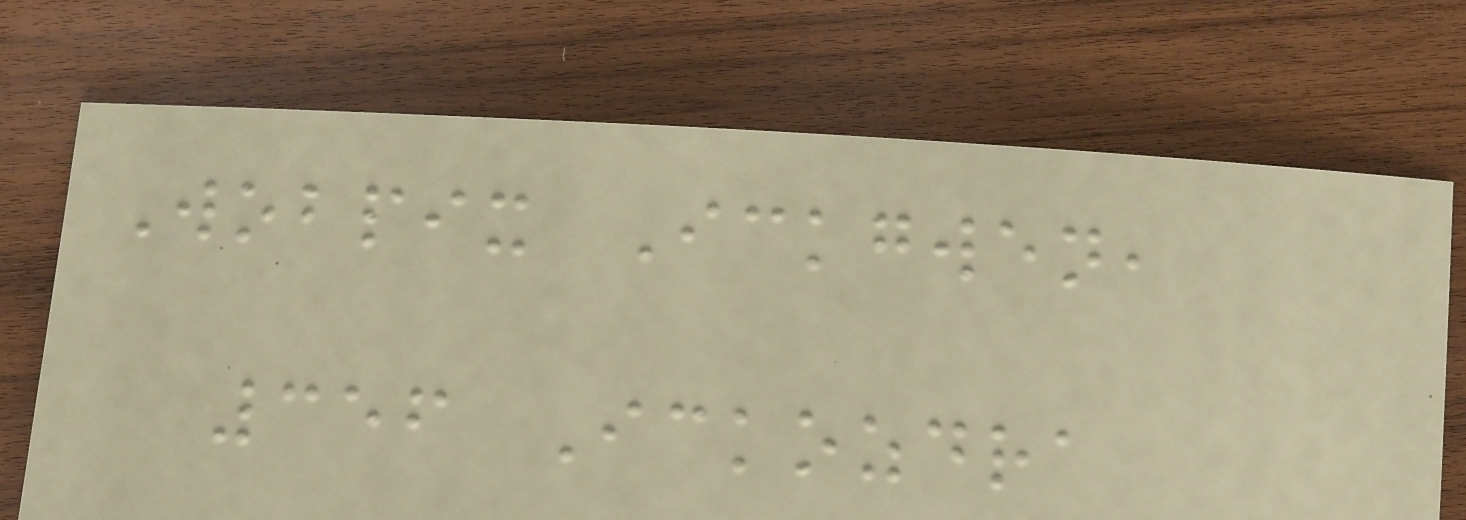Wobpix Ickgwen,
356 Ickozdra
